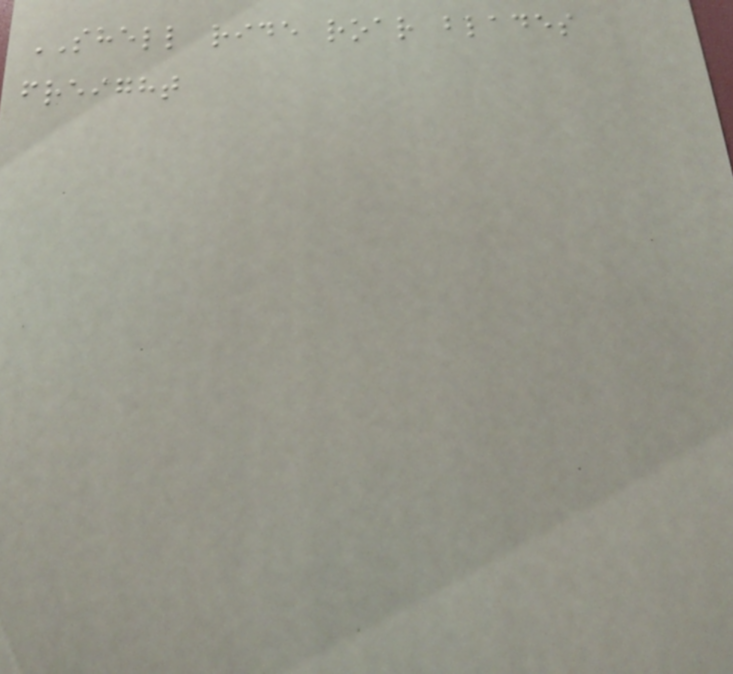SHELL ride roar blades
freight
